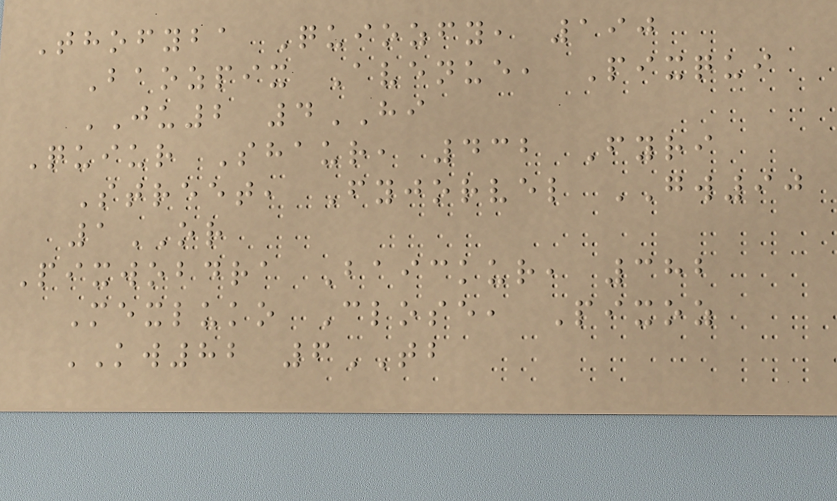Thofyba Quiozfy, 190
Baozpix Avenue, Pixqui
JU2 4HI
Quiur Shaur, 432 Fyri
Street, Fyjorvel GW90
1OR
Pixwobdra Baickur, 382
Mexluko Close, Pixoz
KW82 6TB
